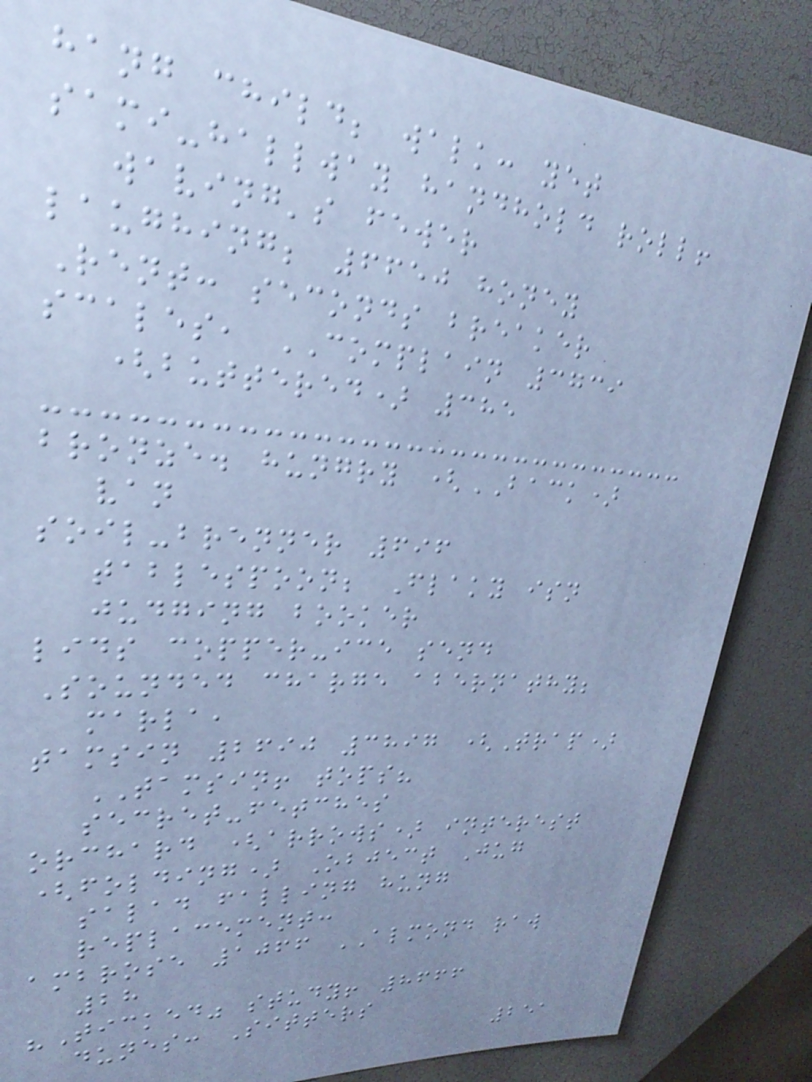hang child; walk: yet
sami-hallway handhold roll!
waving's fewer
laughing; 6650 honey
Rent: seconds breaker
scales, COMPLAIN 3739
(buttered) 385
bronze. hungry (BACK)
van
soil-brenner 696
tablespoon; Flaky isn
judging booker
lids copper-ice send
Sounded charge abernathy;
marla,
tamsin 2690 3897 (Trap)
TAMSIN! tops?
secret-fetches
orchard (arrows) interest
(folding) Object Jug
salad falling hung
replacement:
ambrose 1066 ALMOND raw
28
"Ticked" study! 8666
dunes: Sitters
251
